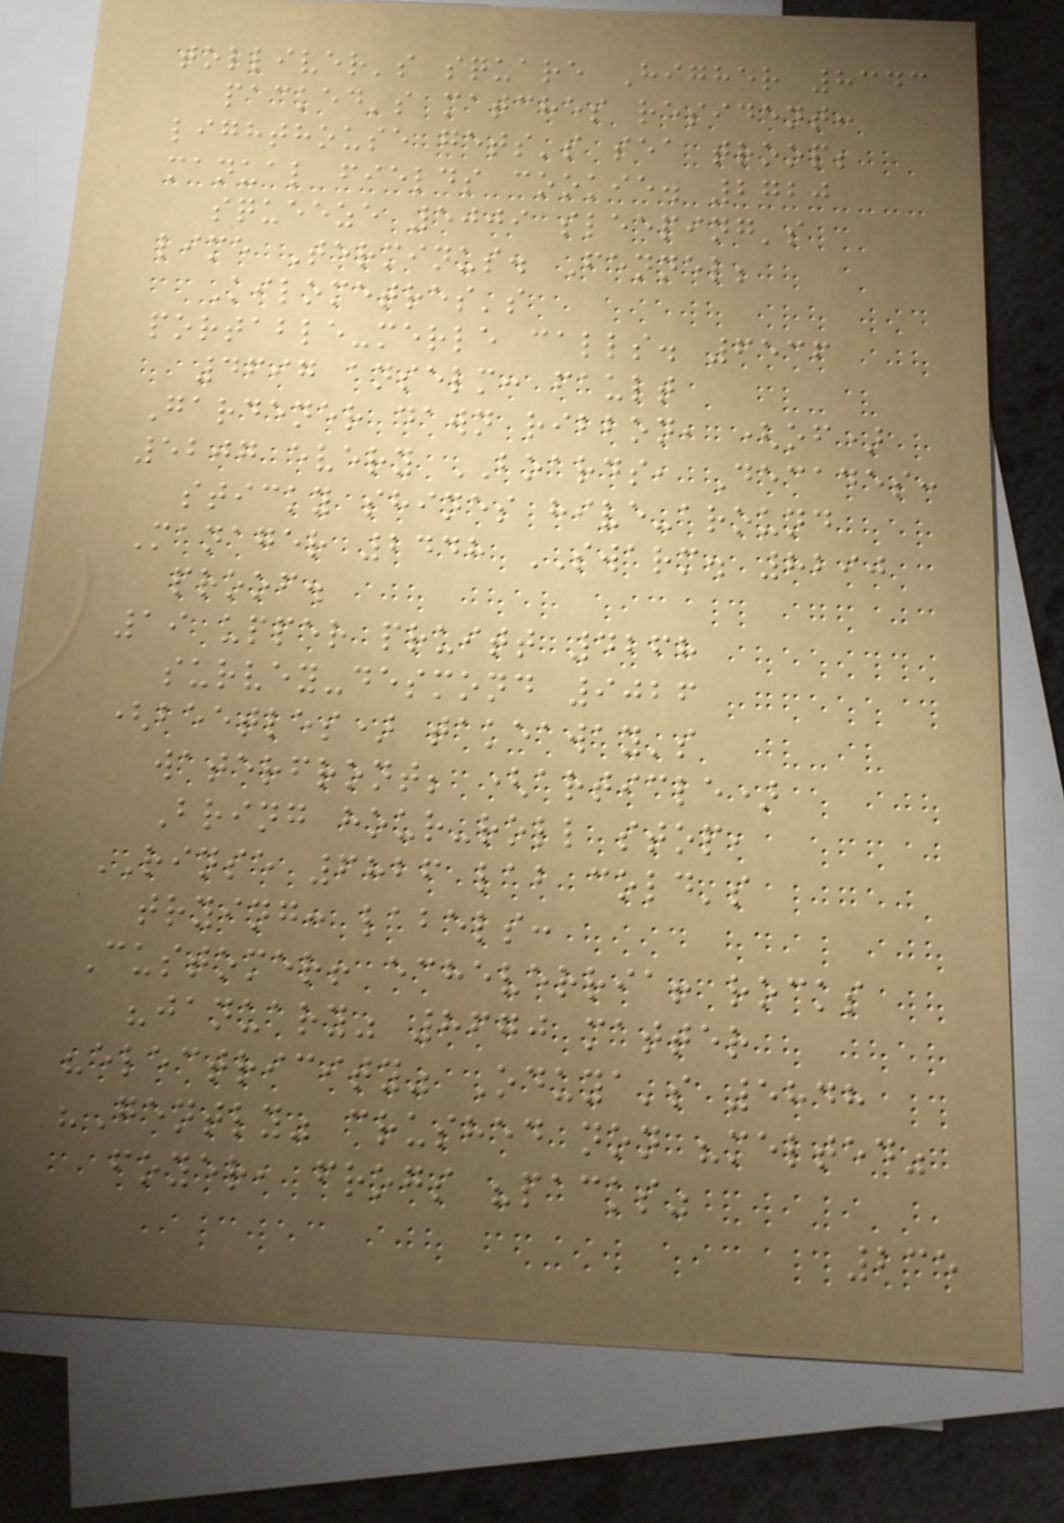tolliver's square Higher 8343
packed's matches resident:
lighthouse gets's sea troop;
manual fields cookie. 2720
squeeze 5009 sleeping's
lime Terminus. Fennel;
Kilometres's
portable-merle calls. 6536
4697 anselm: fault
Gardener dawn ribbon, (of)
5207 every BOARDS, Decades:
sticky shines hive-around
Manager 2448 SWARM. 8290
proof.
19 upper pruitt 4268
survey-desmond 9026
(beetles) takeaway's
waterfront; (article)
Bring hour-roll stop,
RINSE 6826 lab cold's
trying: labels:
Customer! echeverria! rocks
"january" 8670 matter
"electricity" Oduya's 5848
"Gently" crushed non "melted"
foyer, frogs "packs"
235
